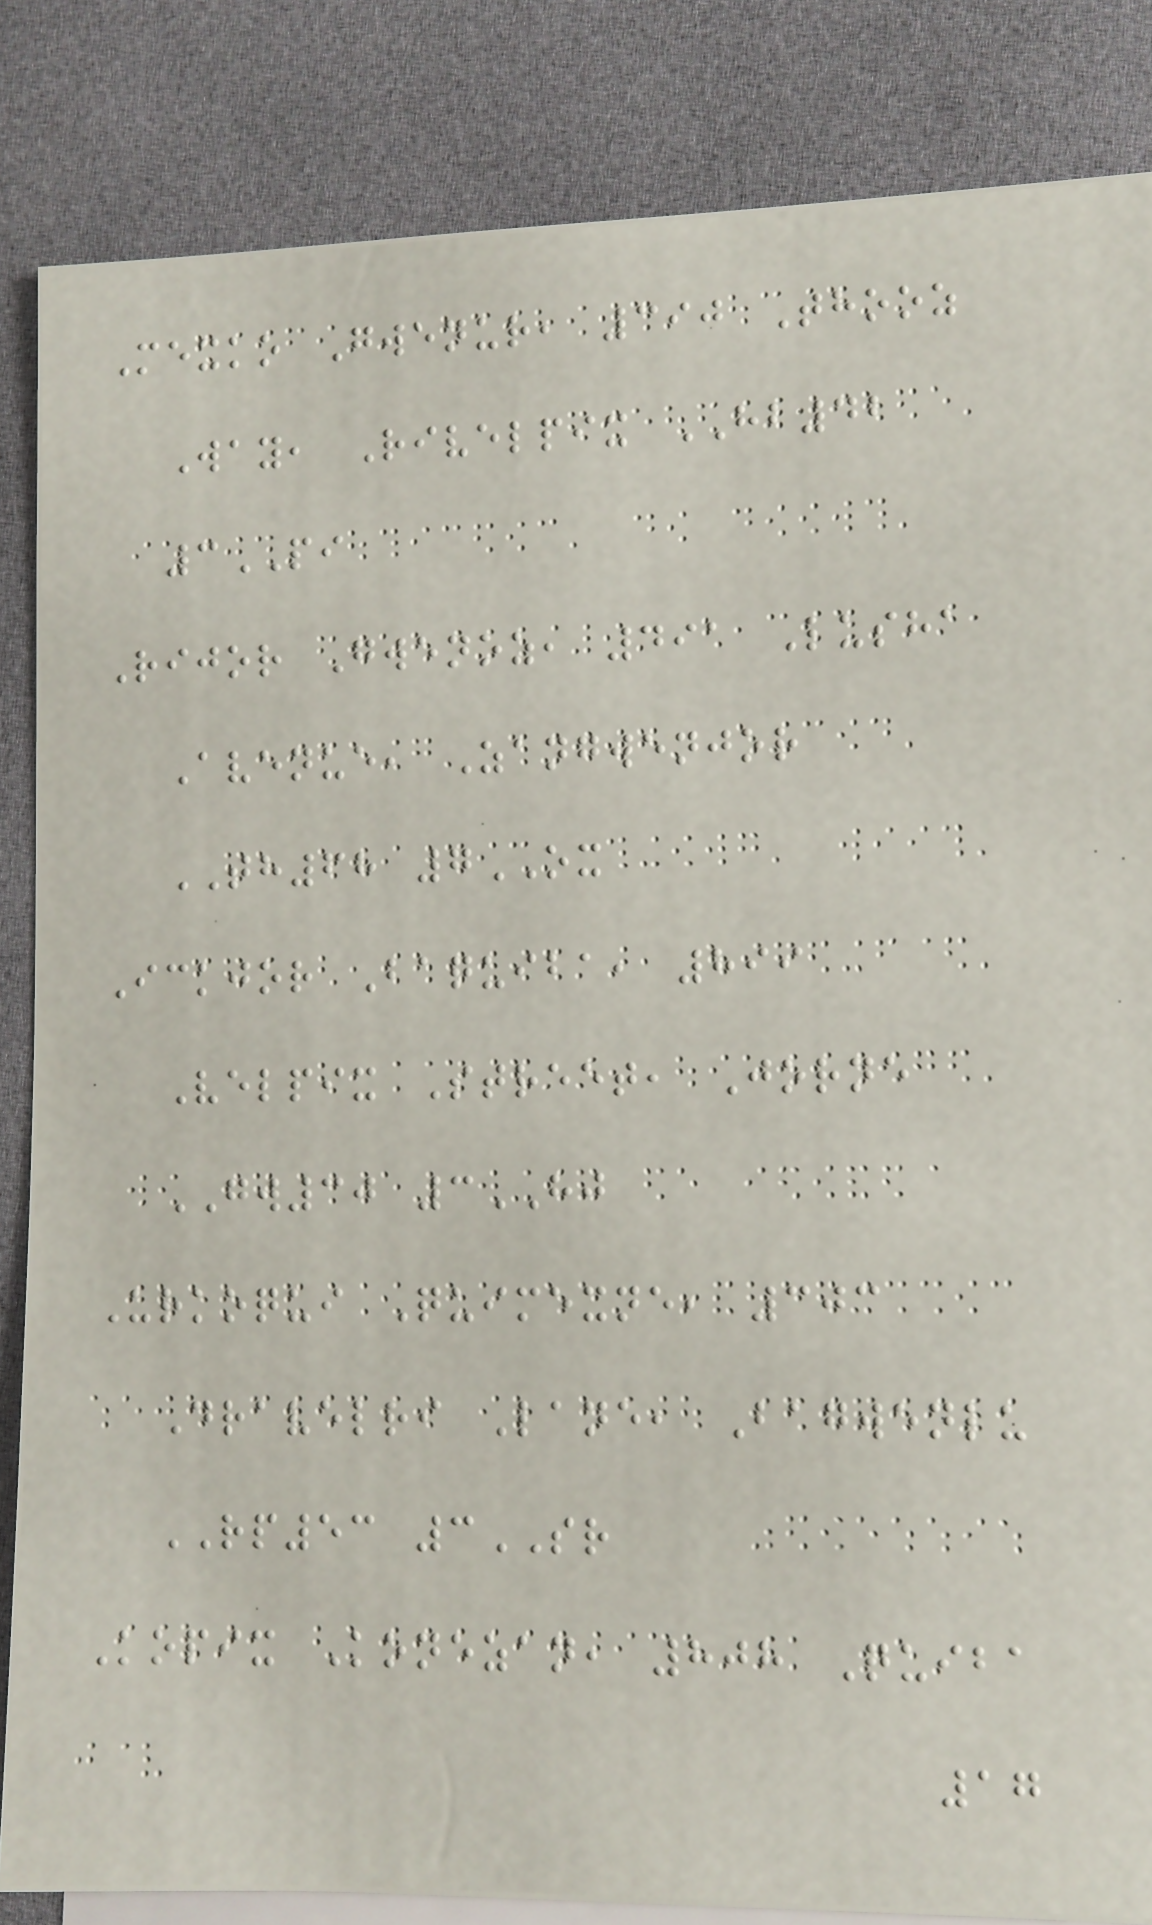Mexko Gwenur, 390 Thooz
Way, Rivelpix HB42
3PI
Rijor Gwenoz, 491 Lusha
Avenue, Zangwenjor
TH68 7OX
Ickjor Baquiba, 899
Velpix Street, Jorne
GW30 3HJ
Urkoqui Quimexne, 303
Dravelri Lane, Bagwenlu
RP53 3SR
Kopix Konezan, 808 Quiba
17
